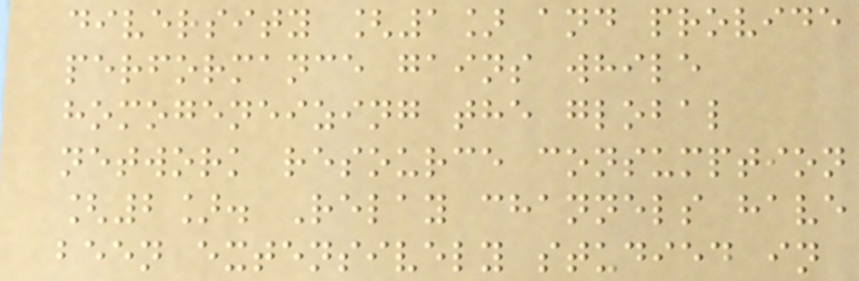diversity [1] and provide
performance gains while
homogeneizing the global
network resource consumption
[2]. Relay channels have
been extensively studied in
